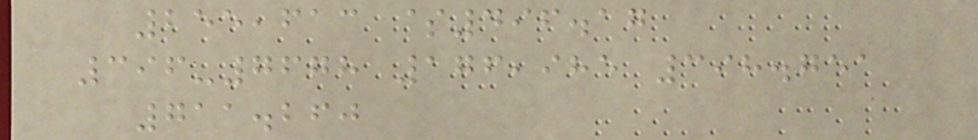255,613 $496.17
396-7678 176,985 398.751
711.260
